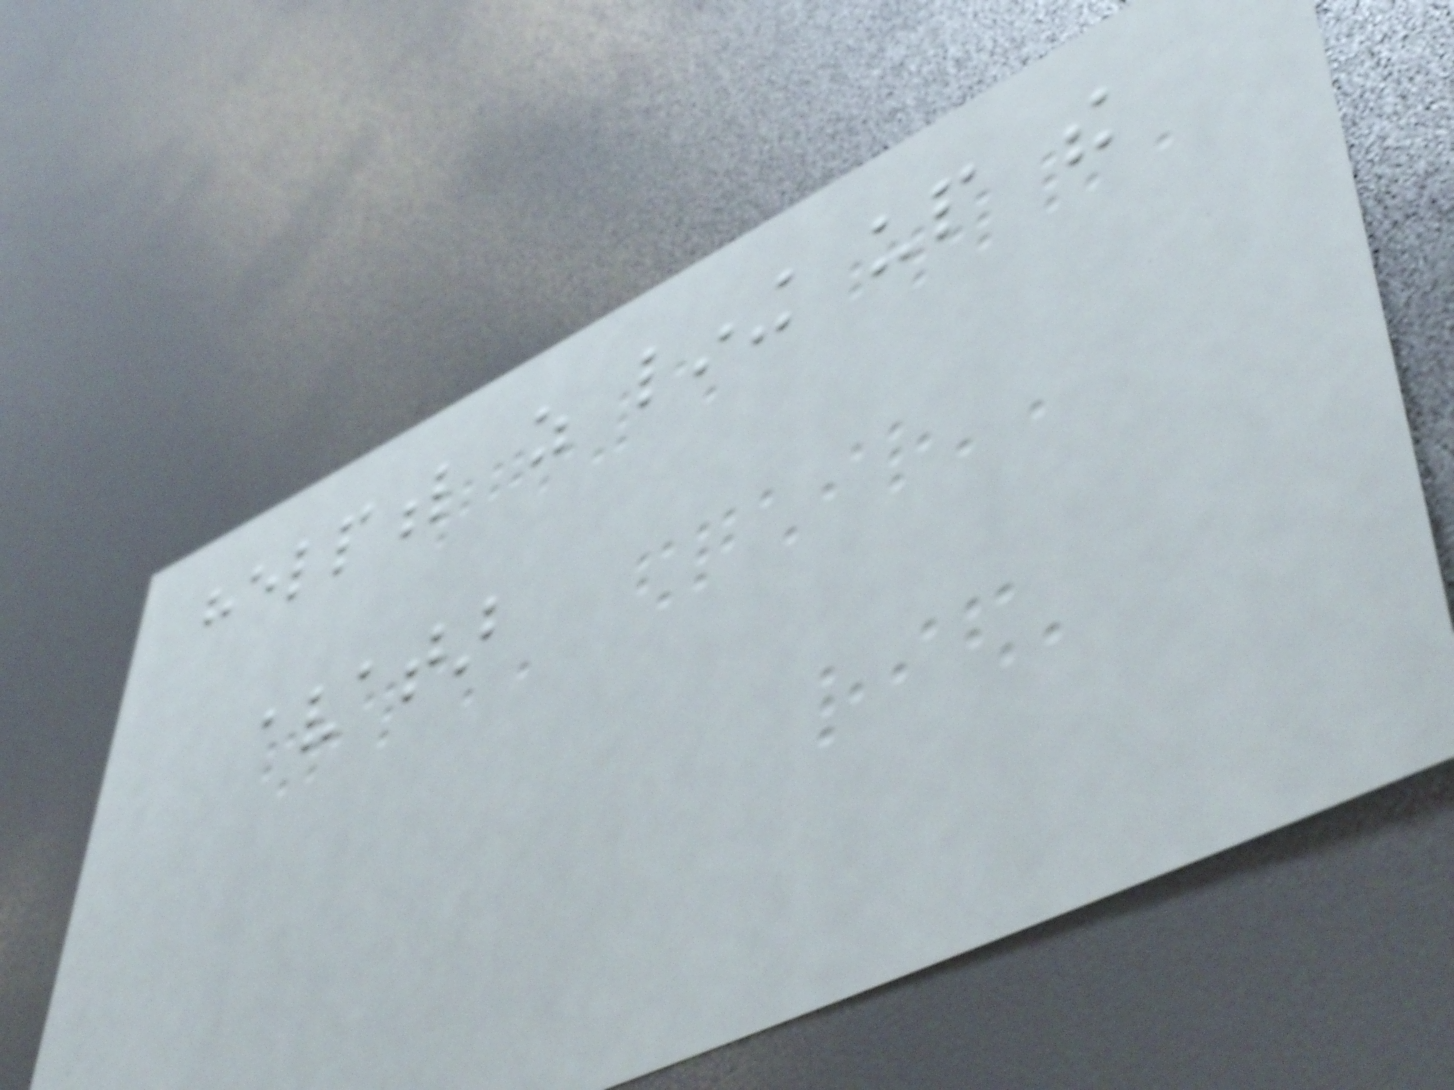helpful as lining up the
avatar
